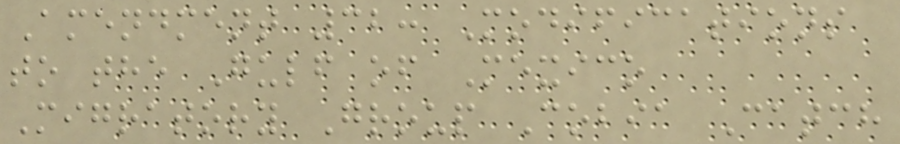Amendment 32: Modifications
to the Gulf of Mexico
Migratory Group Cobia Catch
